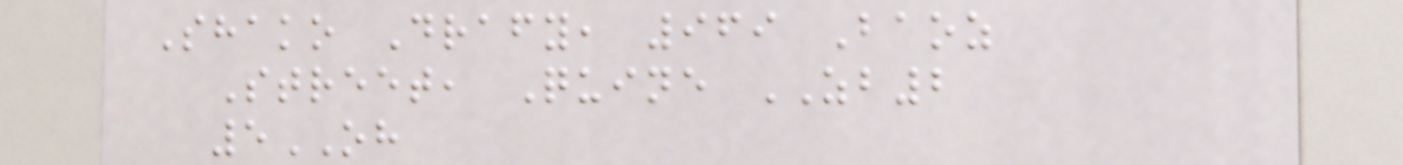Shako Drafy, 969 Baoz
Street, Quine ZB2
5OH
